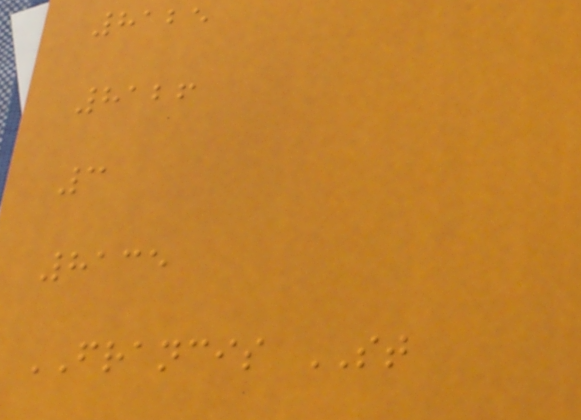8125
8126
3
8135
FRANCIS ST
